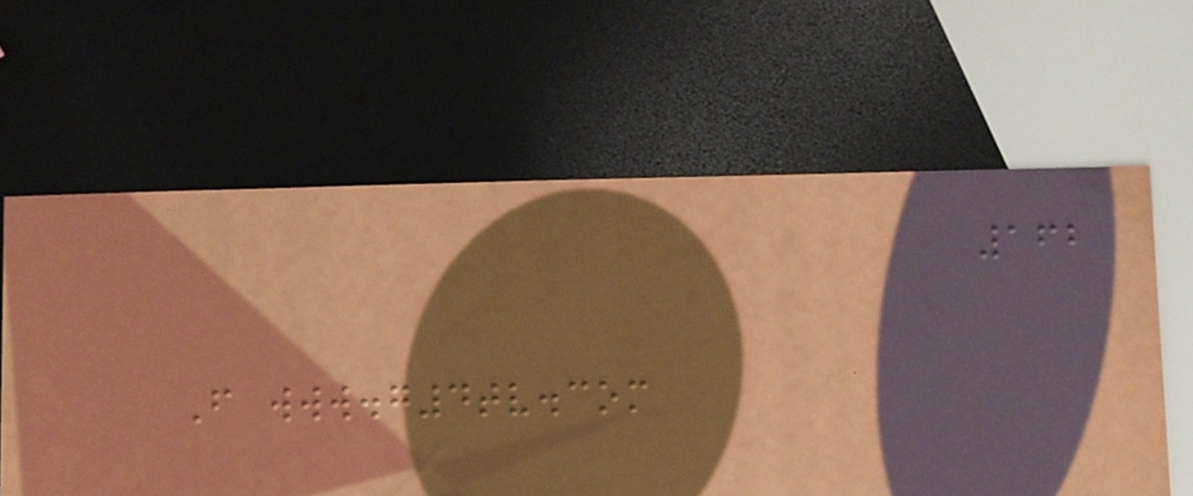162
From www.g4tv.com
